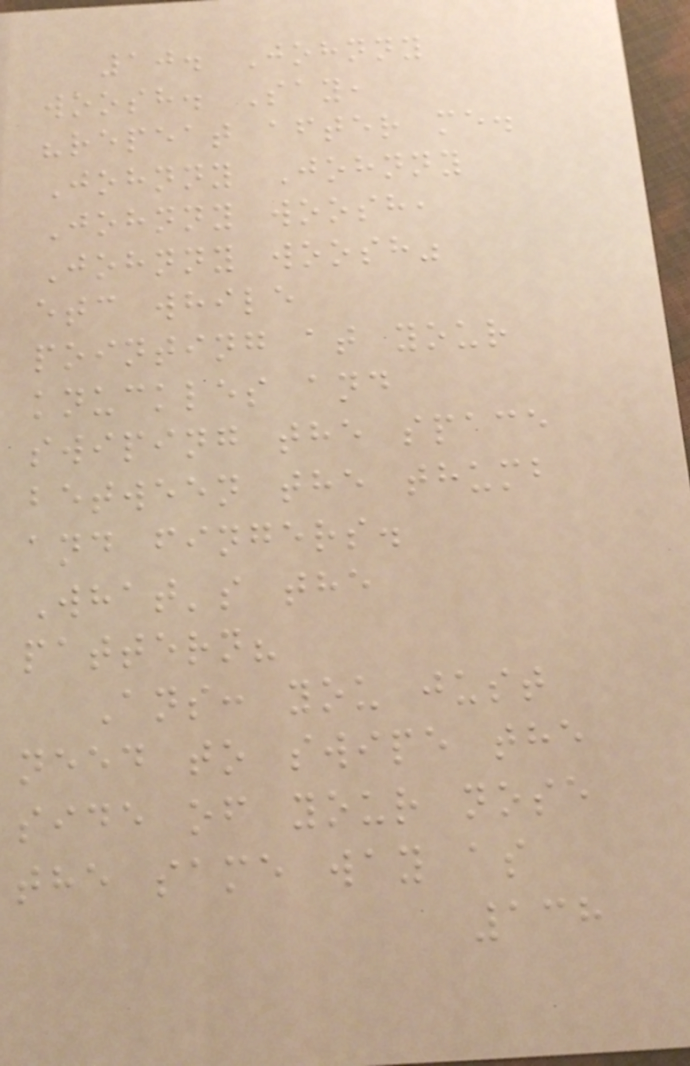10. Johnny
woosh. Say,
"repeat after me.
Johnny Johnny
Johnny woosh,
Johnny woosh"
etc while
pointing at your
knuckles and
swiping the space
between the thumb
and fingers.
What's the
pattern?
Ans: you just
need to swipe the
side of your nose
the same way as
138
